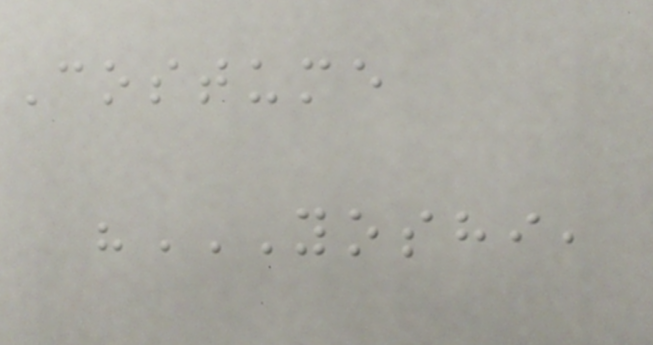Costume
"YOSHI,
